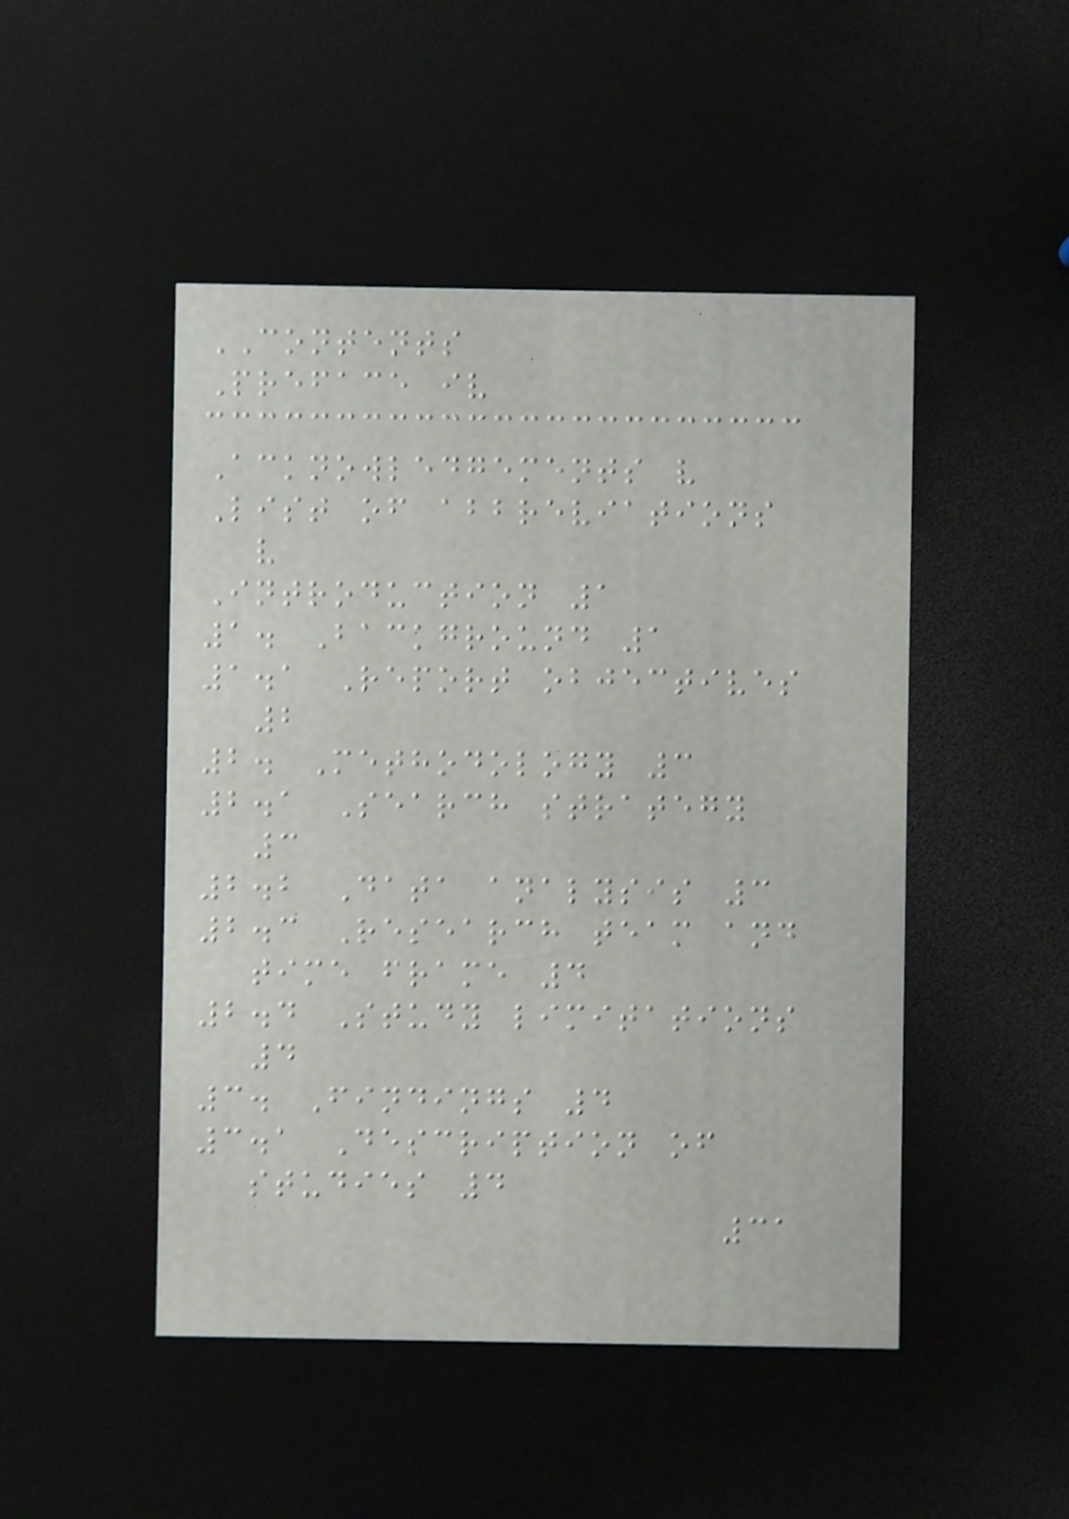CONTENTS
Preface iv
Acknowledgements v
List of abbreviations
v
Introduction 1
1. Background 1
1.1 Report objectives
2
2. Methodology 3
2.1 Search strategy
3
2.2 Data analysis 3
2.3 Research team and
time frame 4
2.4 Study limitations
4
3. Findings 4
3.1 Description of
studies 4
31
